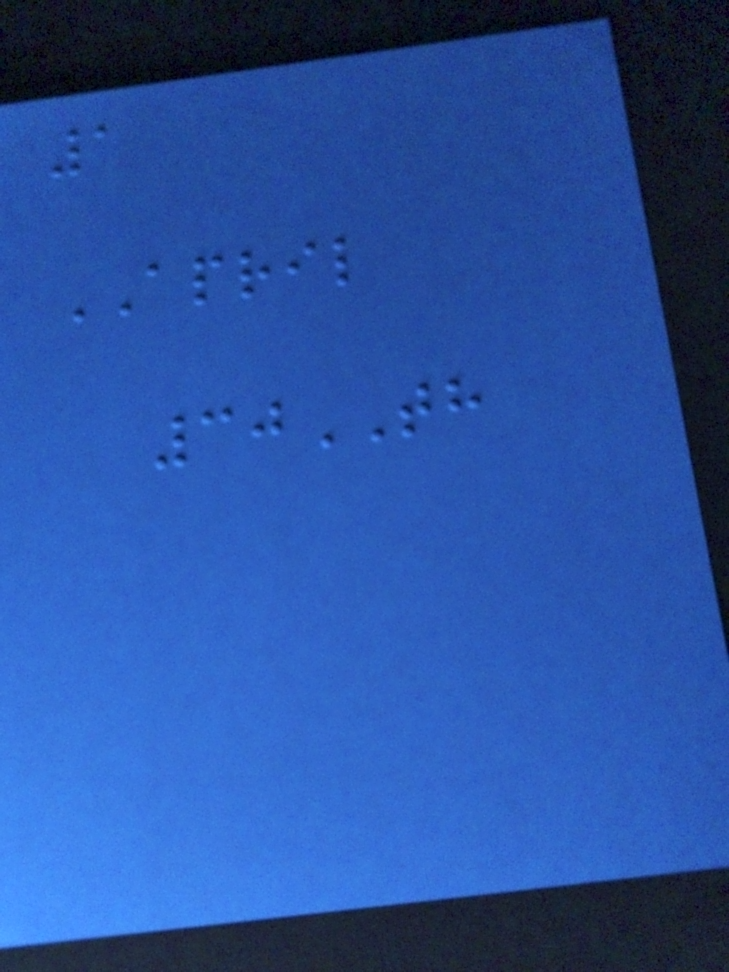1
APRIL
30TH
